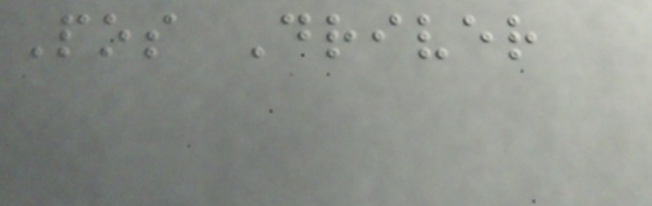Pos Driver
